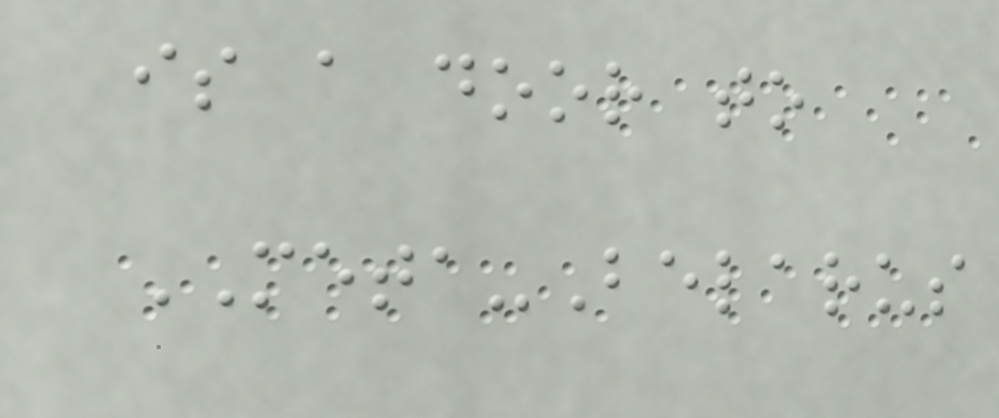is a door to
META-Belarus
